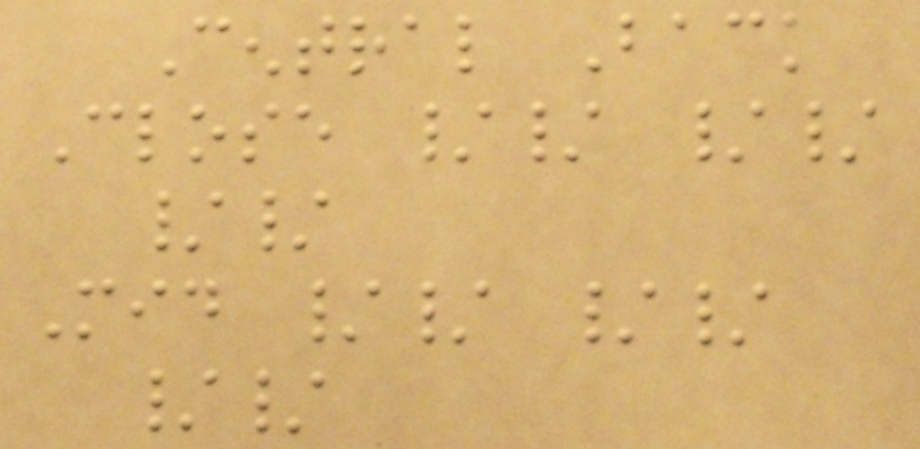Central Back
Close // //
//
Mid // //
//
